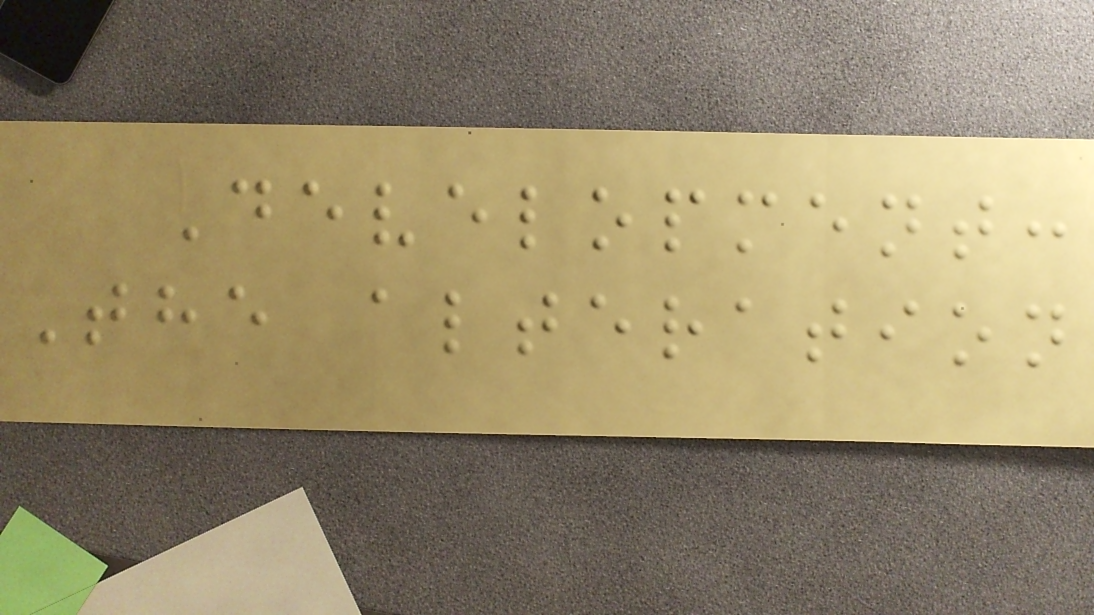Development:
The alteration
